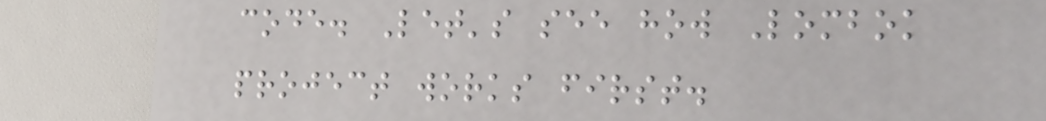code. Let's see how Lombok
project works first.
